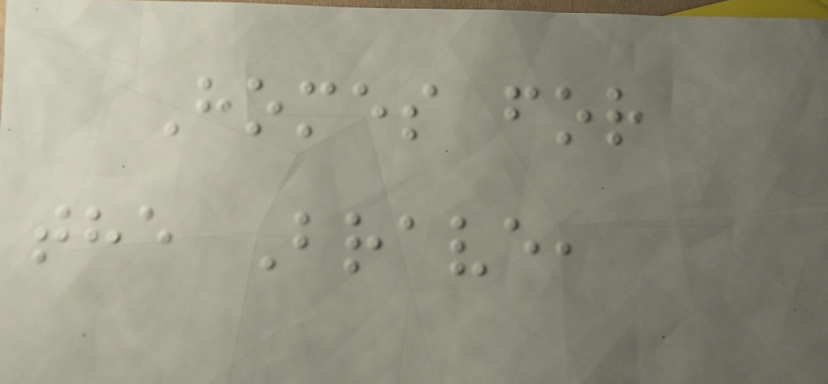Homes for
the Brave,
